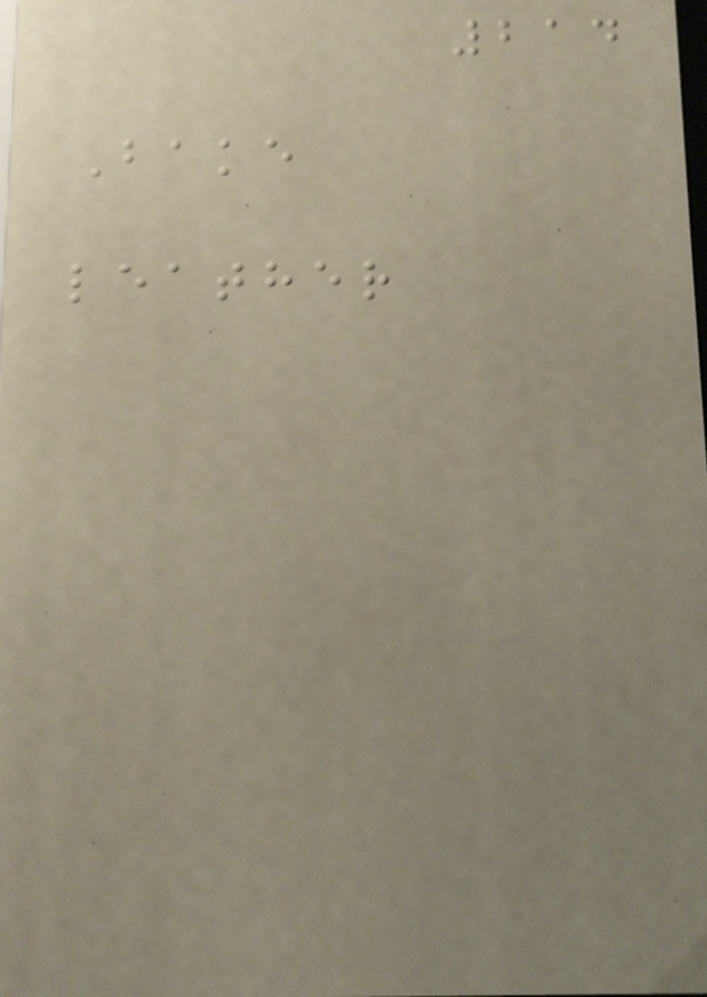214
Bake
leather
